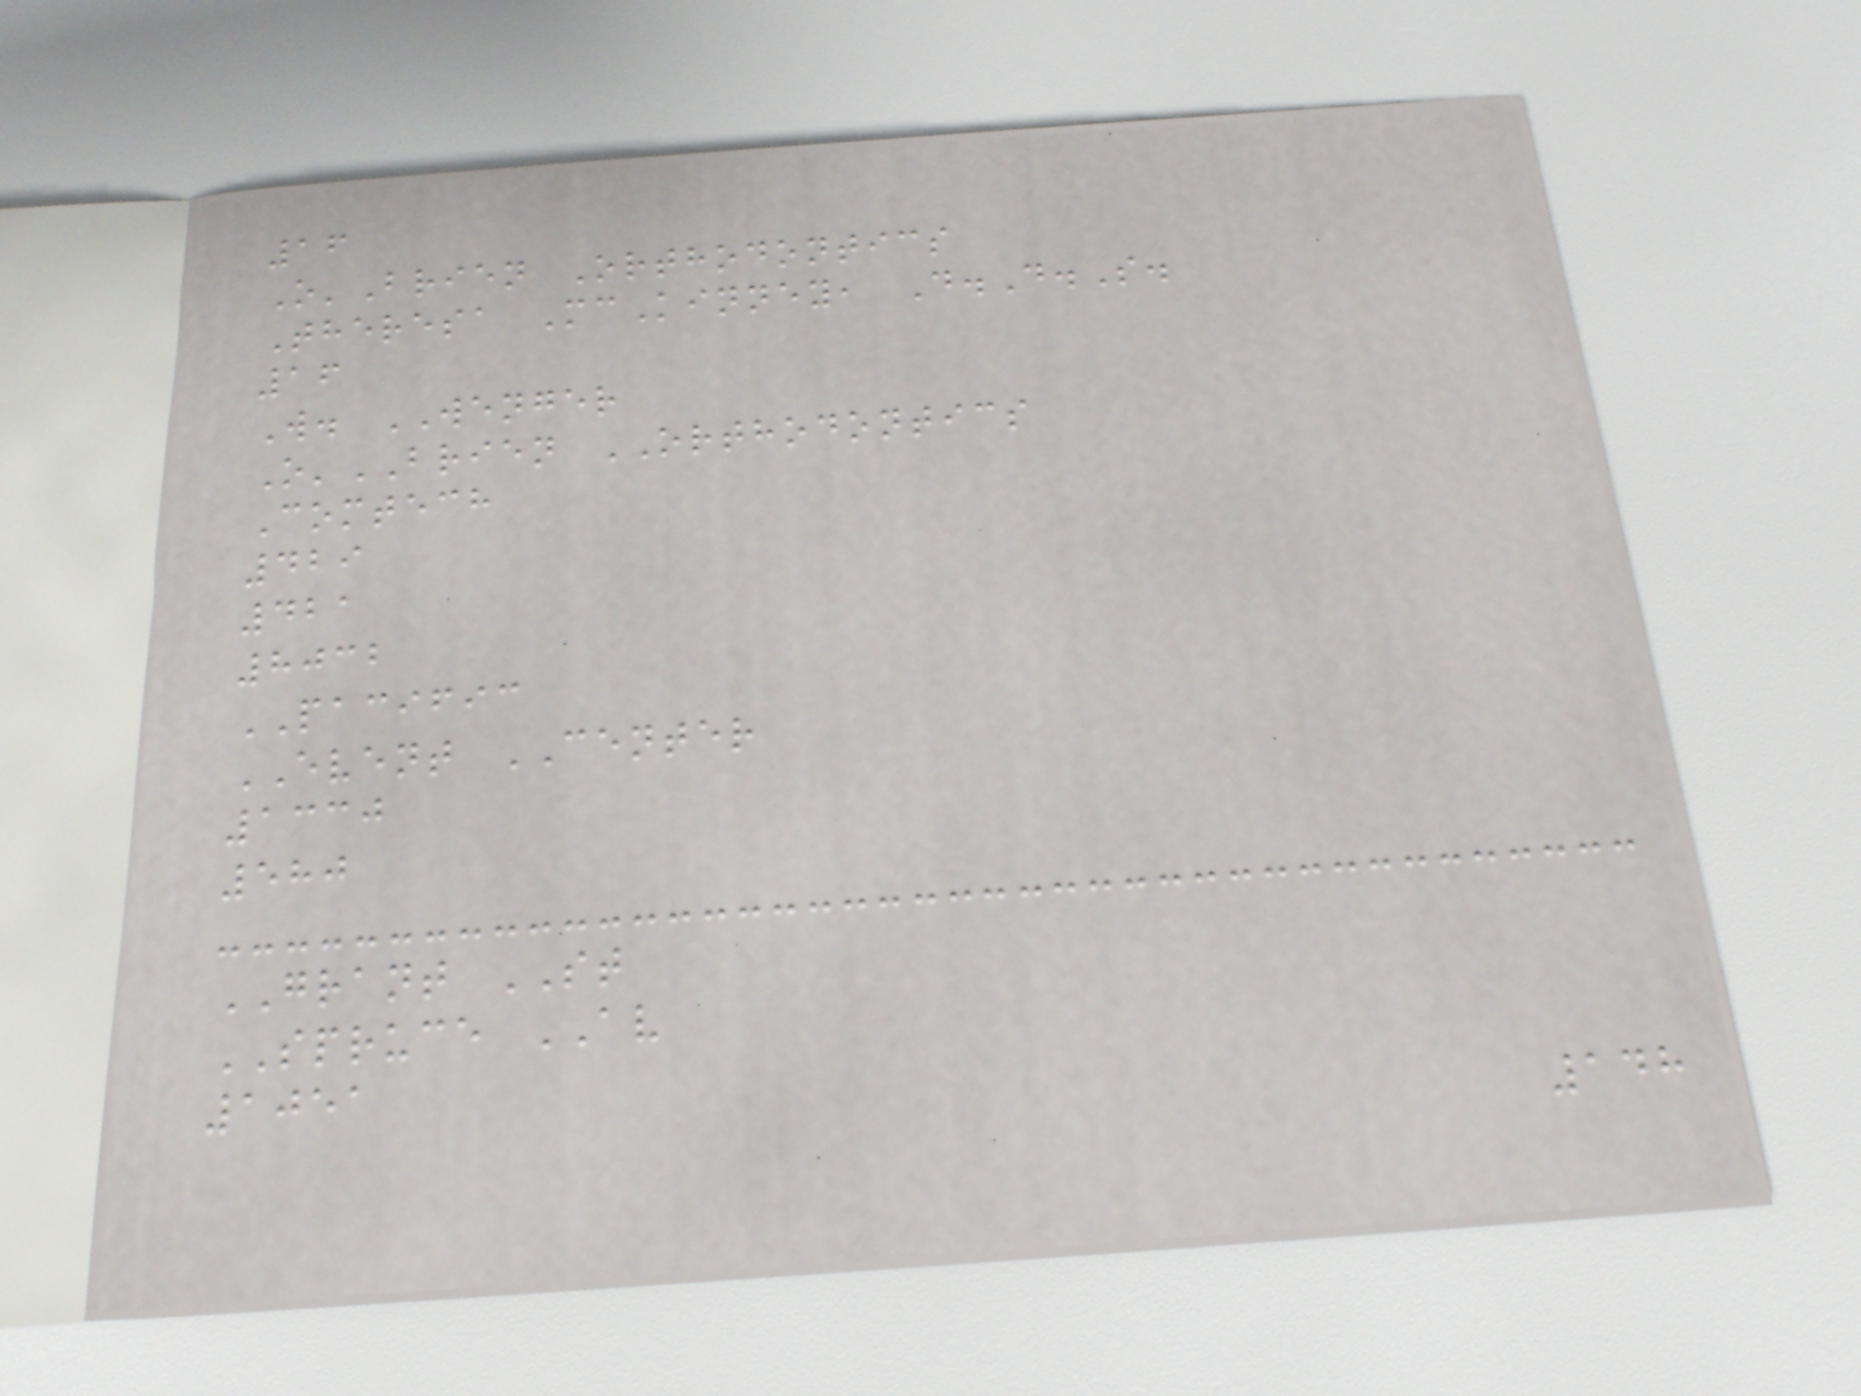16
O'Brien Orthodontics
Theresa McKinney, D.D.S.
16
W. WENGER
O'BRIEN ORTHODONTICS
Comtech
429
421
8032
PACIFIC
EVENT CENTER
1330
580
GRANT ST
SPRUCE AV
1051
148
